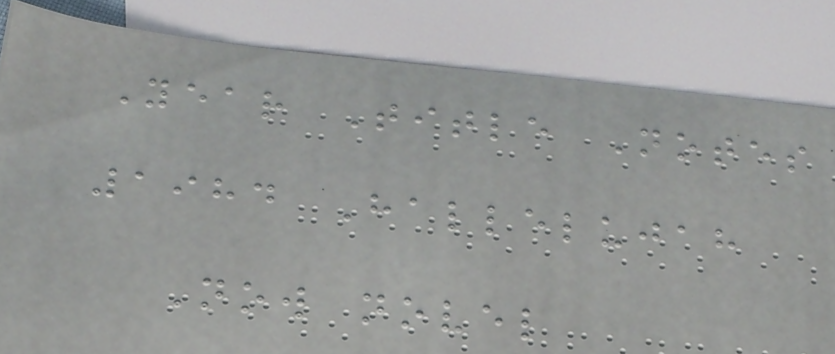Year Title Notes
1984 Hallelujah
Now novel
